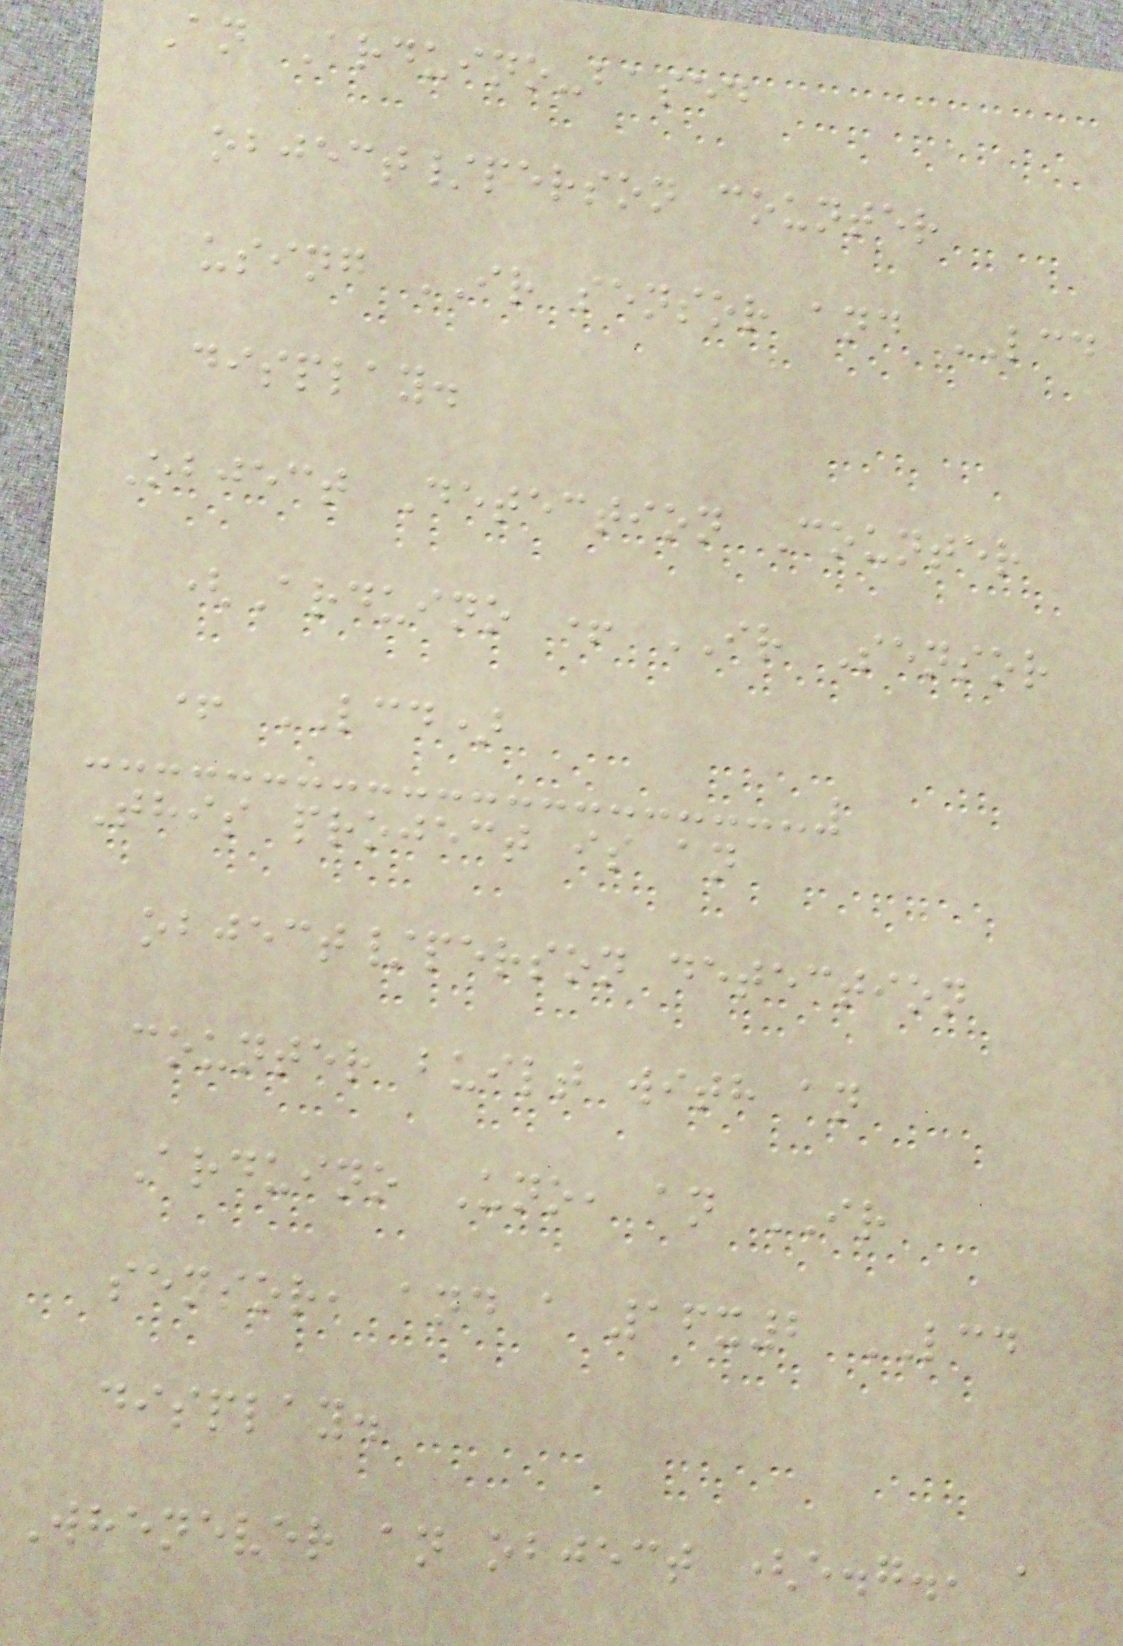An Arduino-based
object/person counter
using IR sensor and LCD
display.
Object Detection Counter
(Arduino + IR Sensor
+ LCD)
This project is an
object/person detection
counter built with an
Arduino Uno, an IR
sensor, and a 16x2 LCD
display.
Whenever an object (e.g., a
